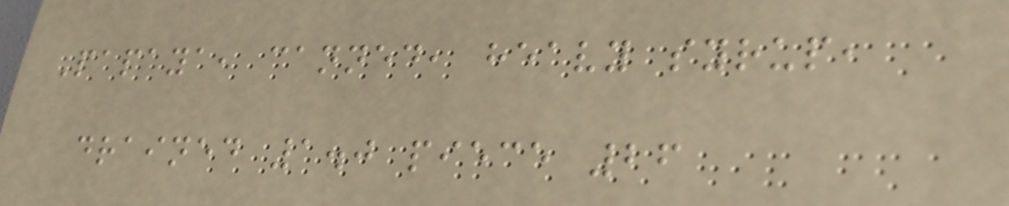Papaya, canned, heavy syrup,
drained 1.0 piece 26
